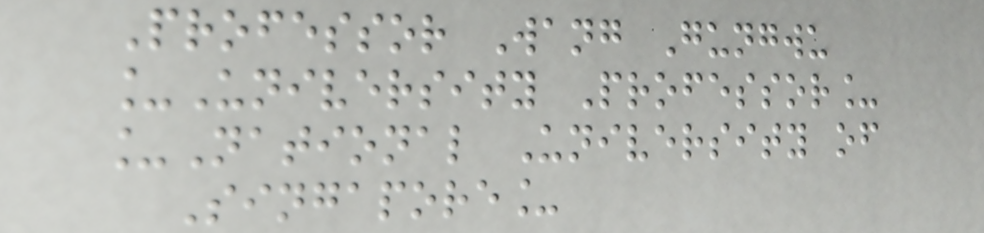Professor Wang Gungwu
_University Professor_
_National University of
Singapore_
